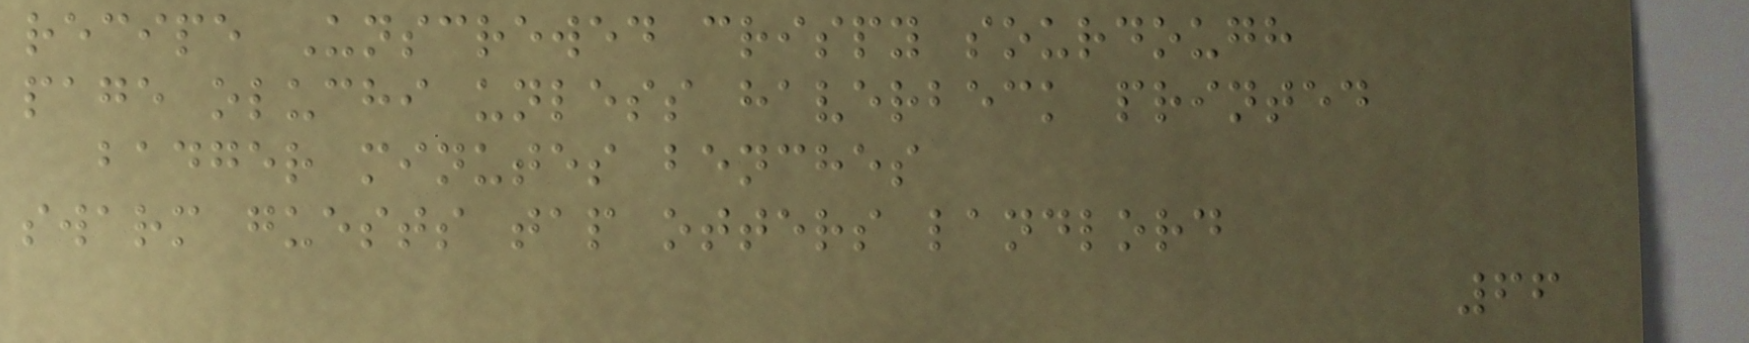recipe Unscrewed crispy sourdough
page oluchi unless haverbeck printed
badger minutes benches
swarm guests tap otters landlord
66
